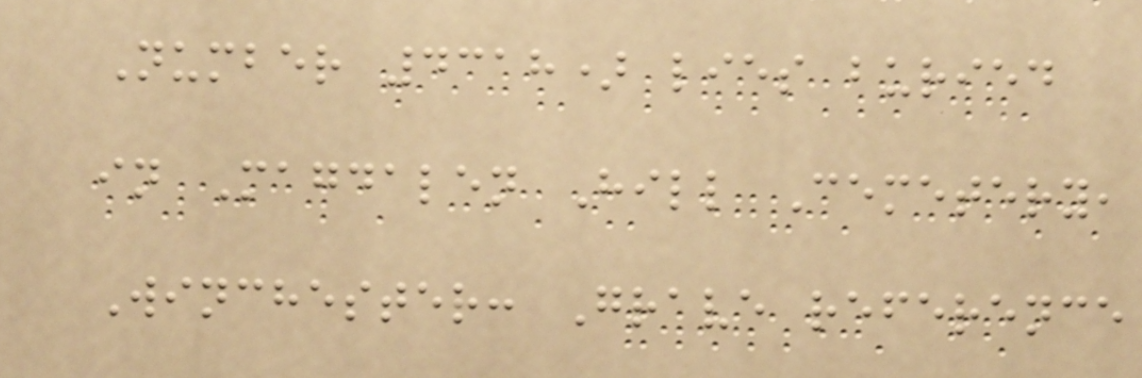Number 4318) lies buried
in Magdalen Hill Cemetery,
Winchester: Grave reference
